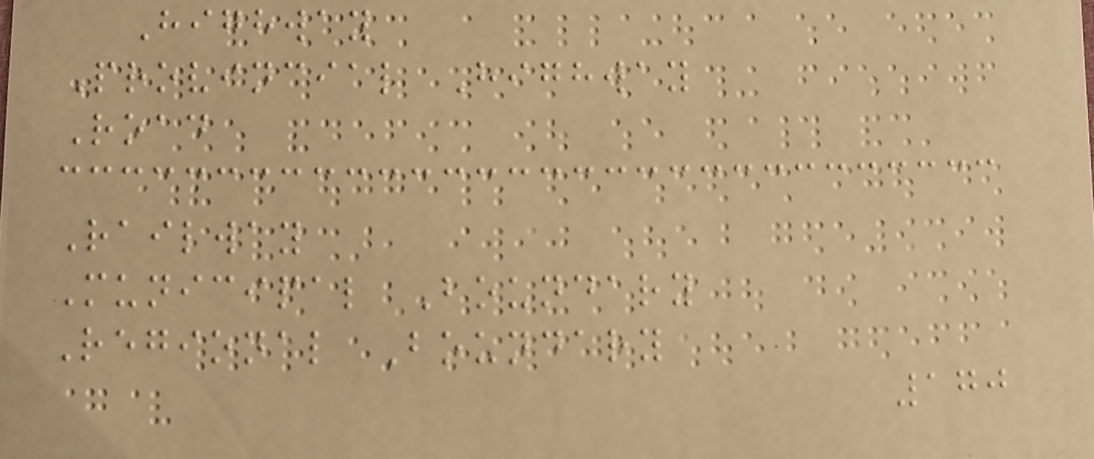Highway
Provincial Highway
Road
Railway
Municipal Boundary
Regional Boundary
170
